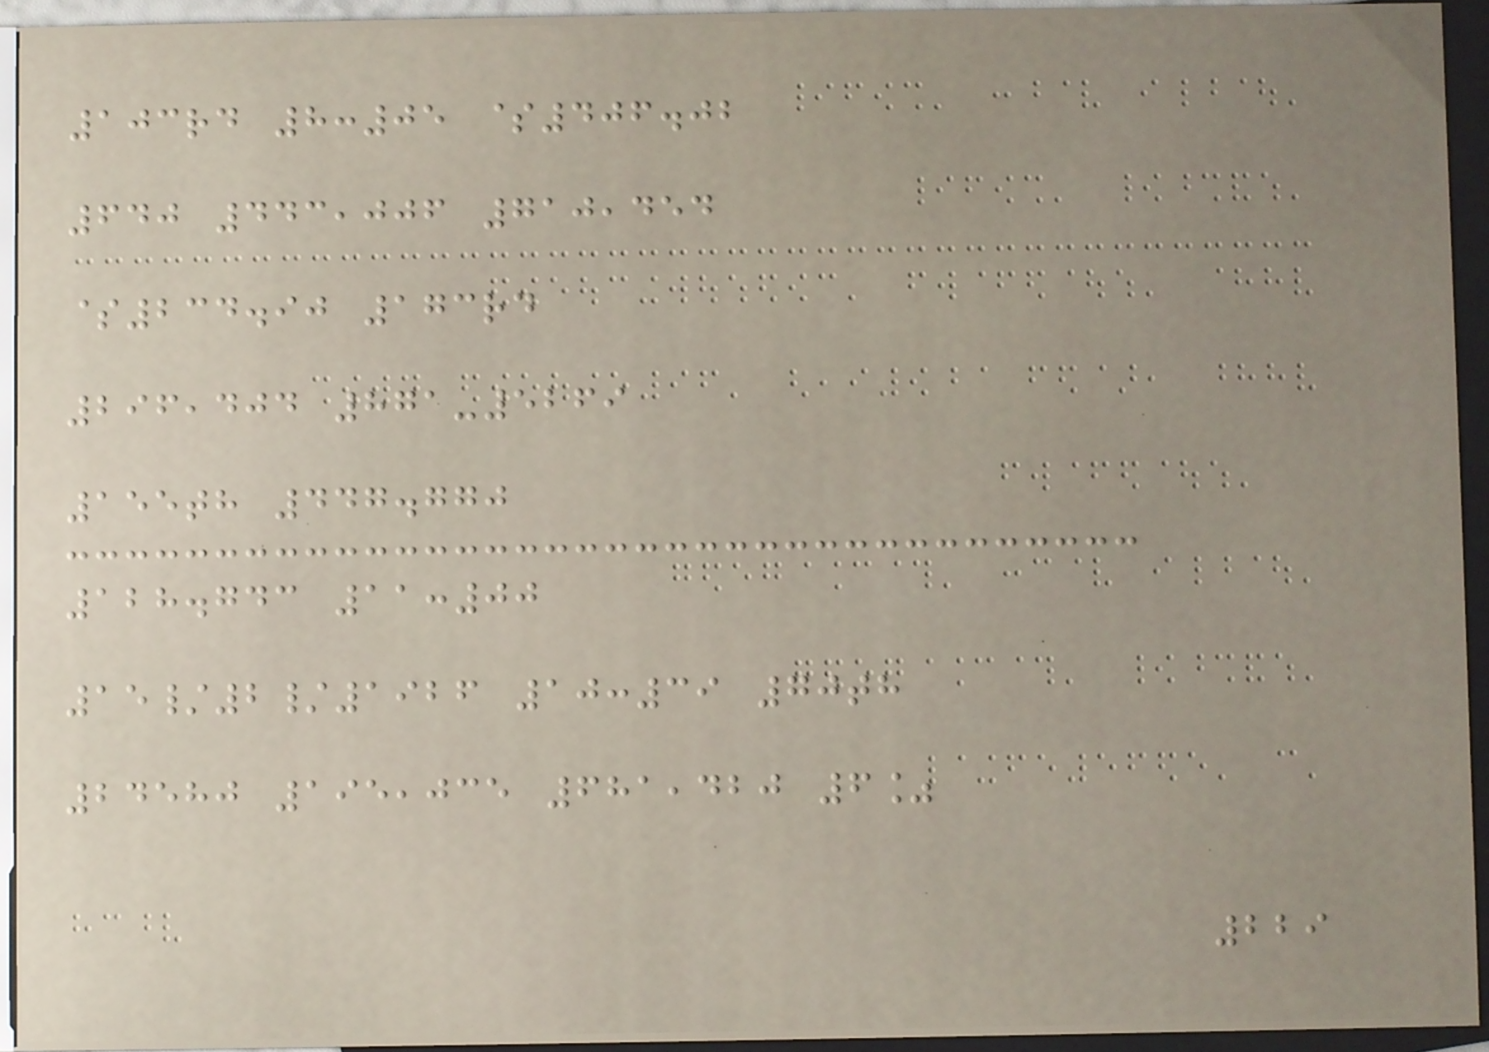103rd 8:05 $406.02
640 443,006 710,454
$234.90 173rd
296,404 871-5269
155th 447.770
128.743 11:00
15/2/1926 10:39 70th
24580 195,035 681,420 6%
229
